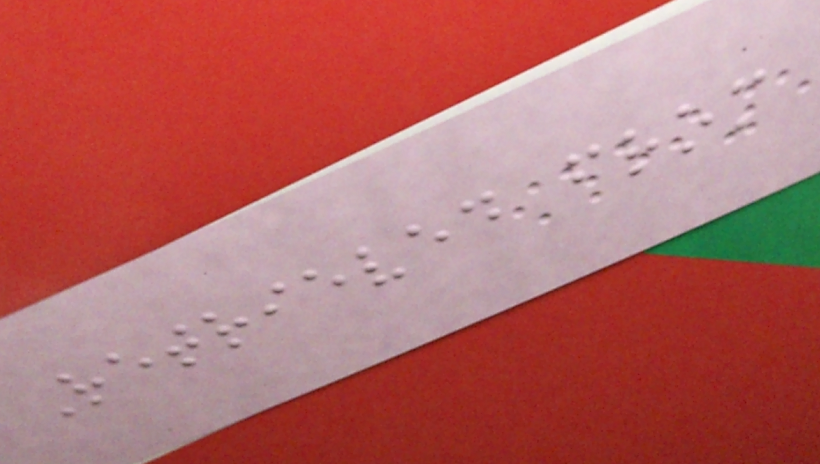Retrieved from
